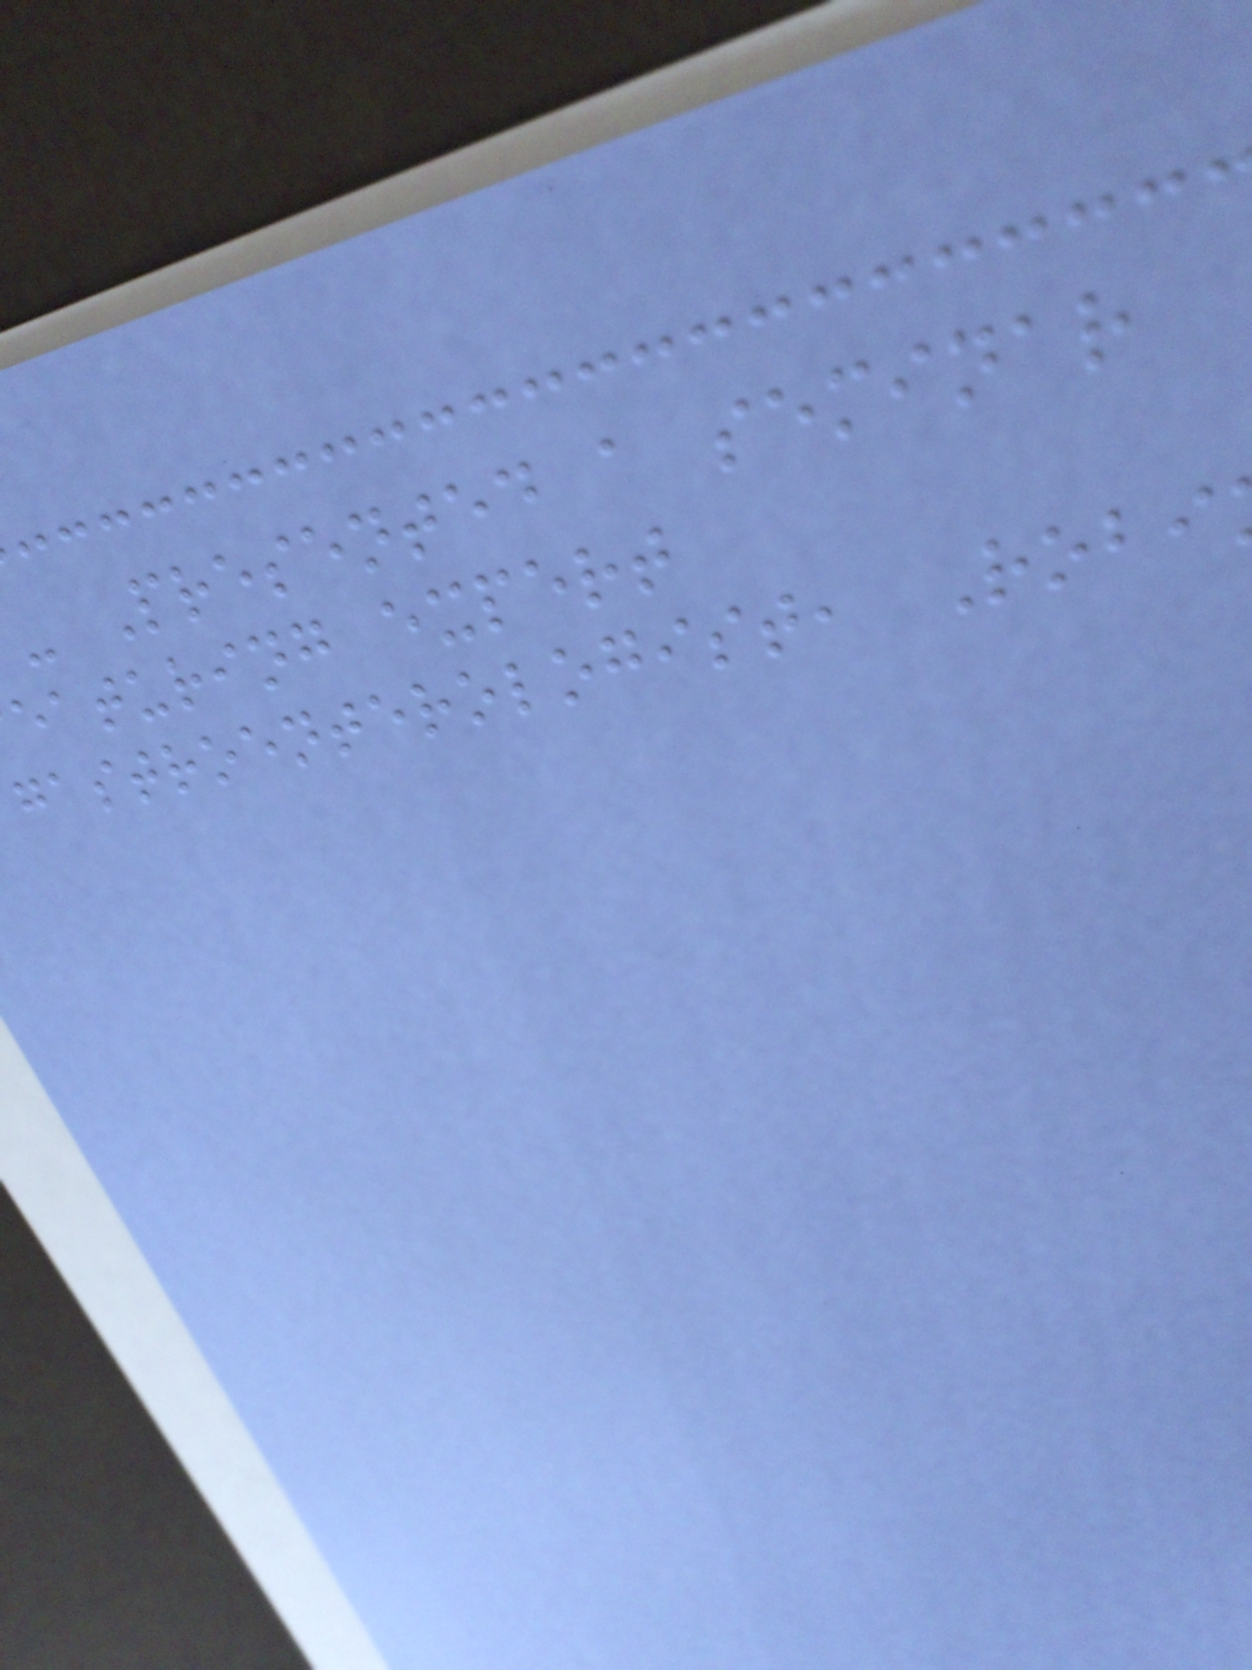- Presented a seminar
eaturing expert
gastroenterologist, Robi
